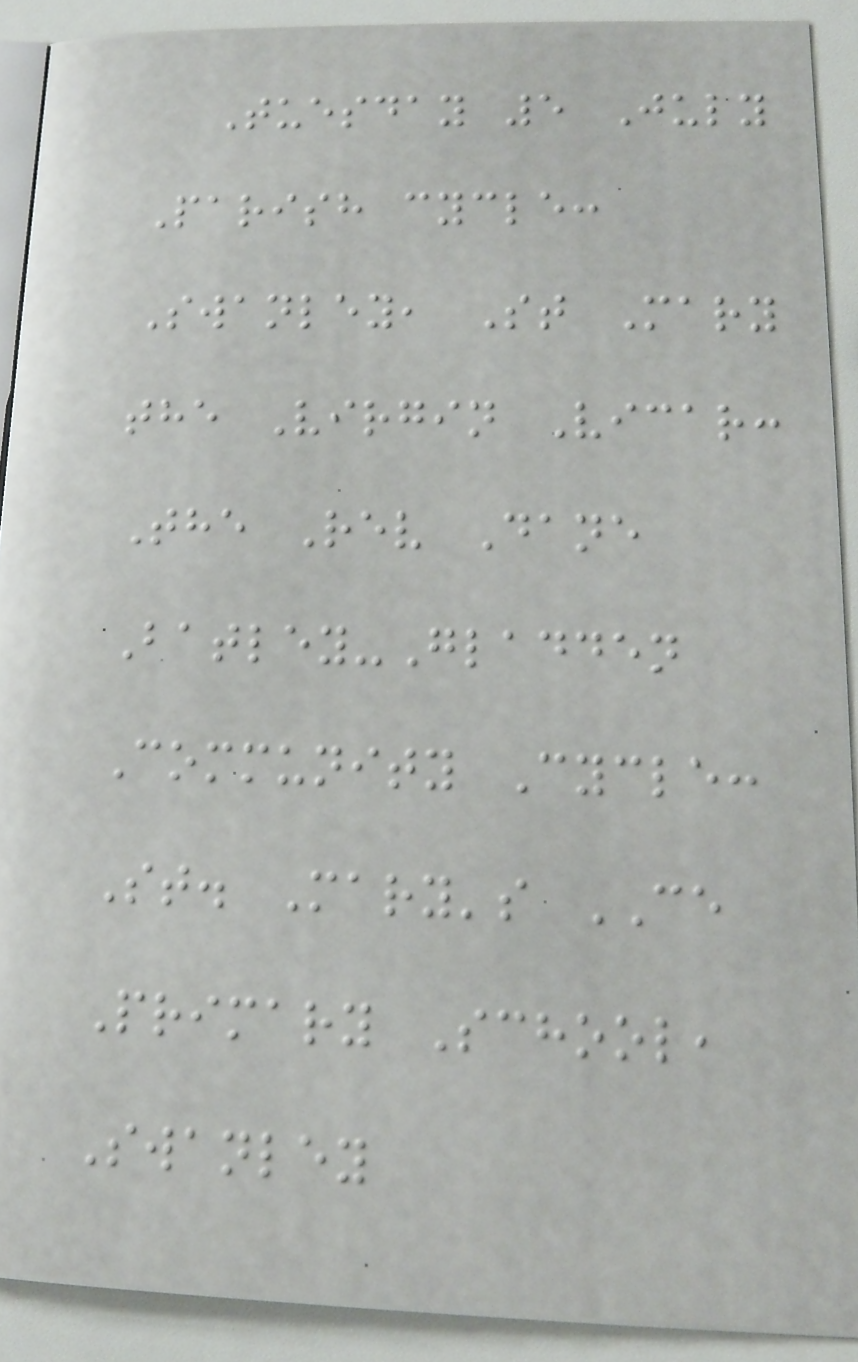Tuesday 5 July
Parish cycle:
Swanley, St Mary
the Virgin Vicar:
The Rev Dane
Batley-Gladden
Community Cycle:
St. Mary's CE
Primary School,
Swanley
